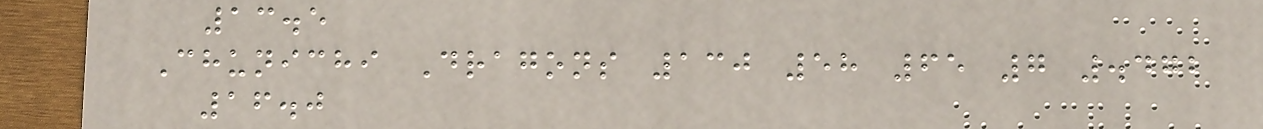13.5
Chunichi Dragons 130 58 65 7 .472
16.0
